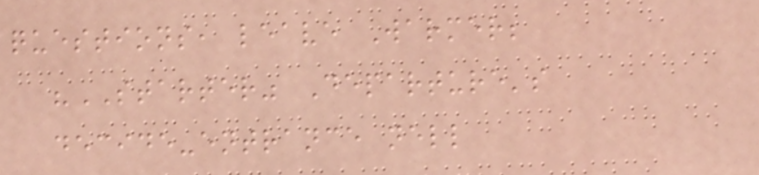questions, leave Warmer;
"STARTER" Departure's
decide-entrance nell
